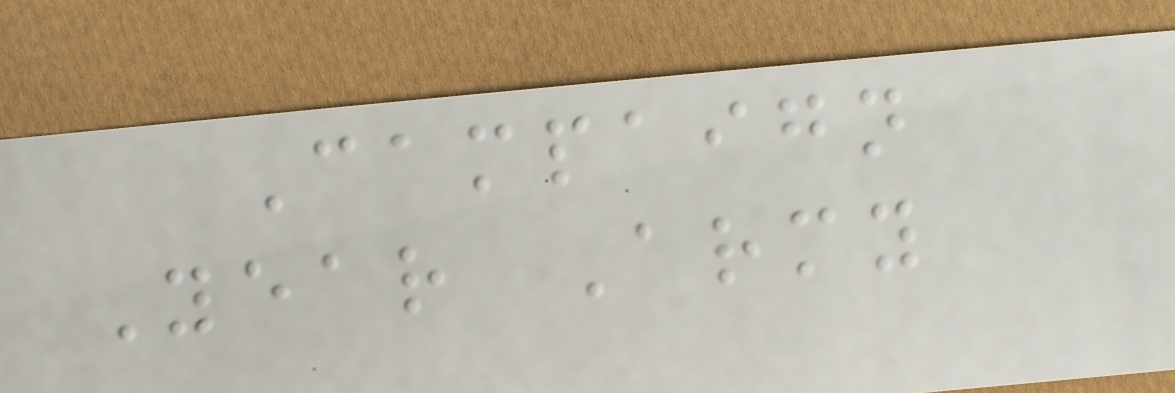Campaign
Year Army
